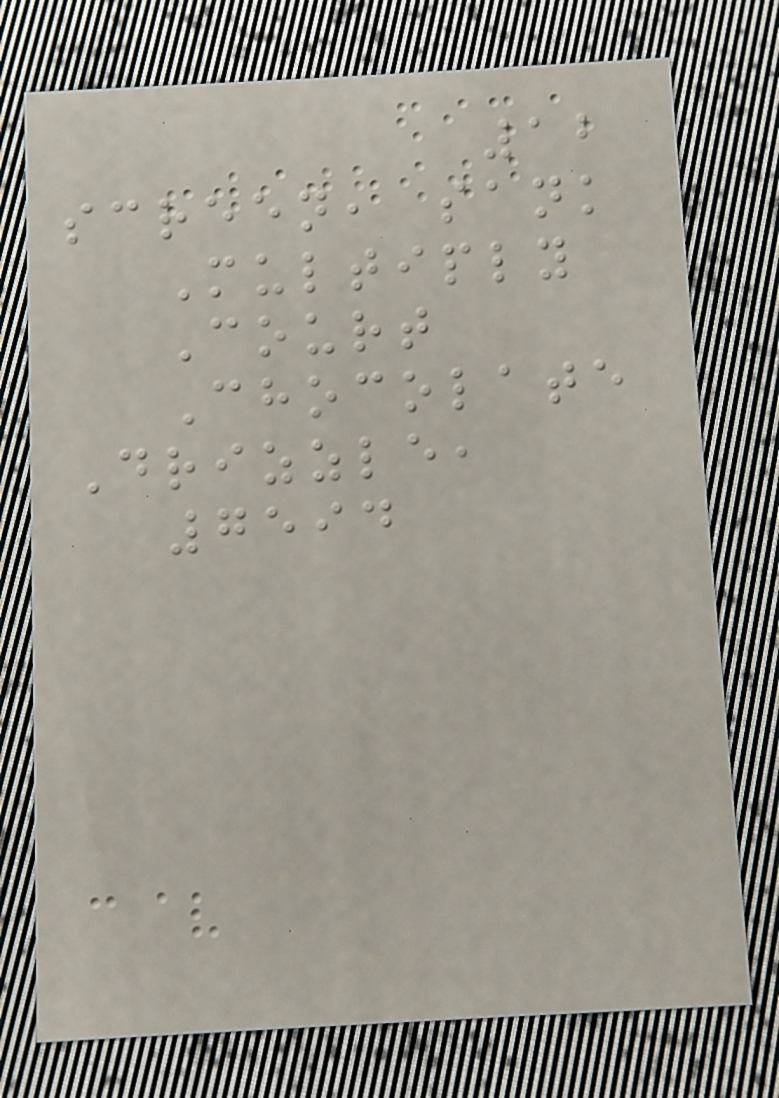12
screen, sank
Multiply
Court
Chocolate
Drizzle,
7594
